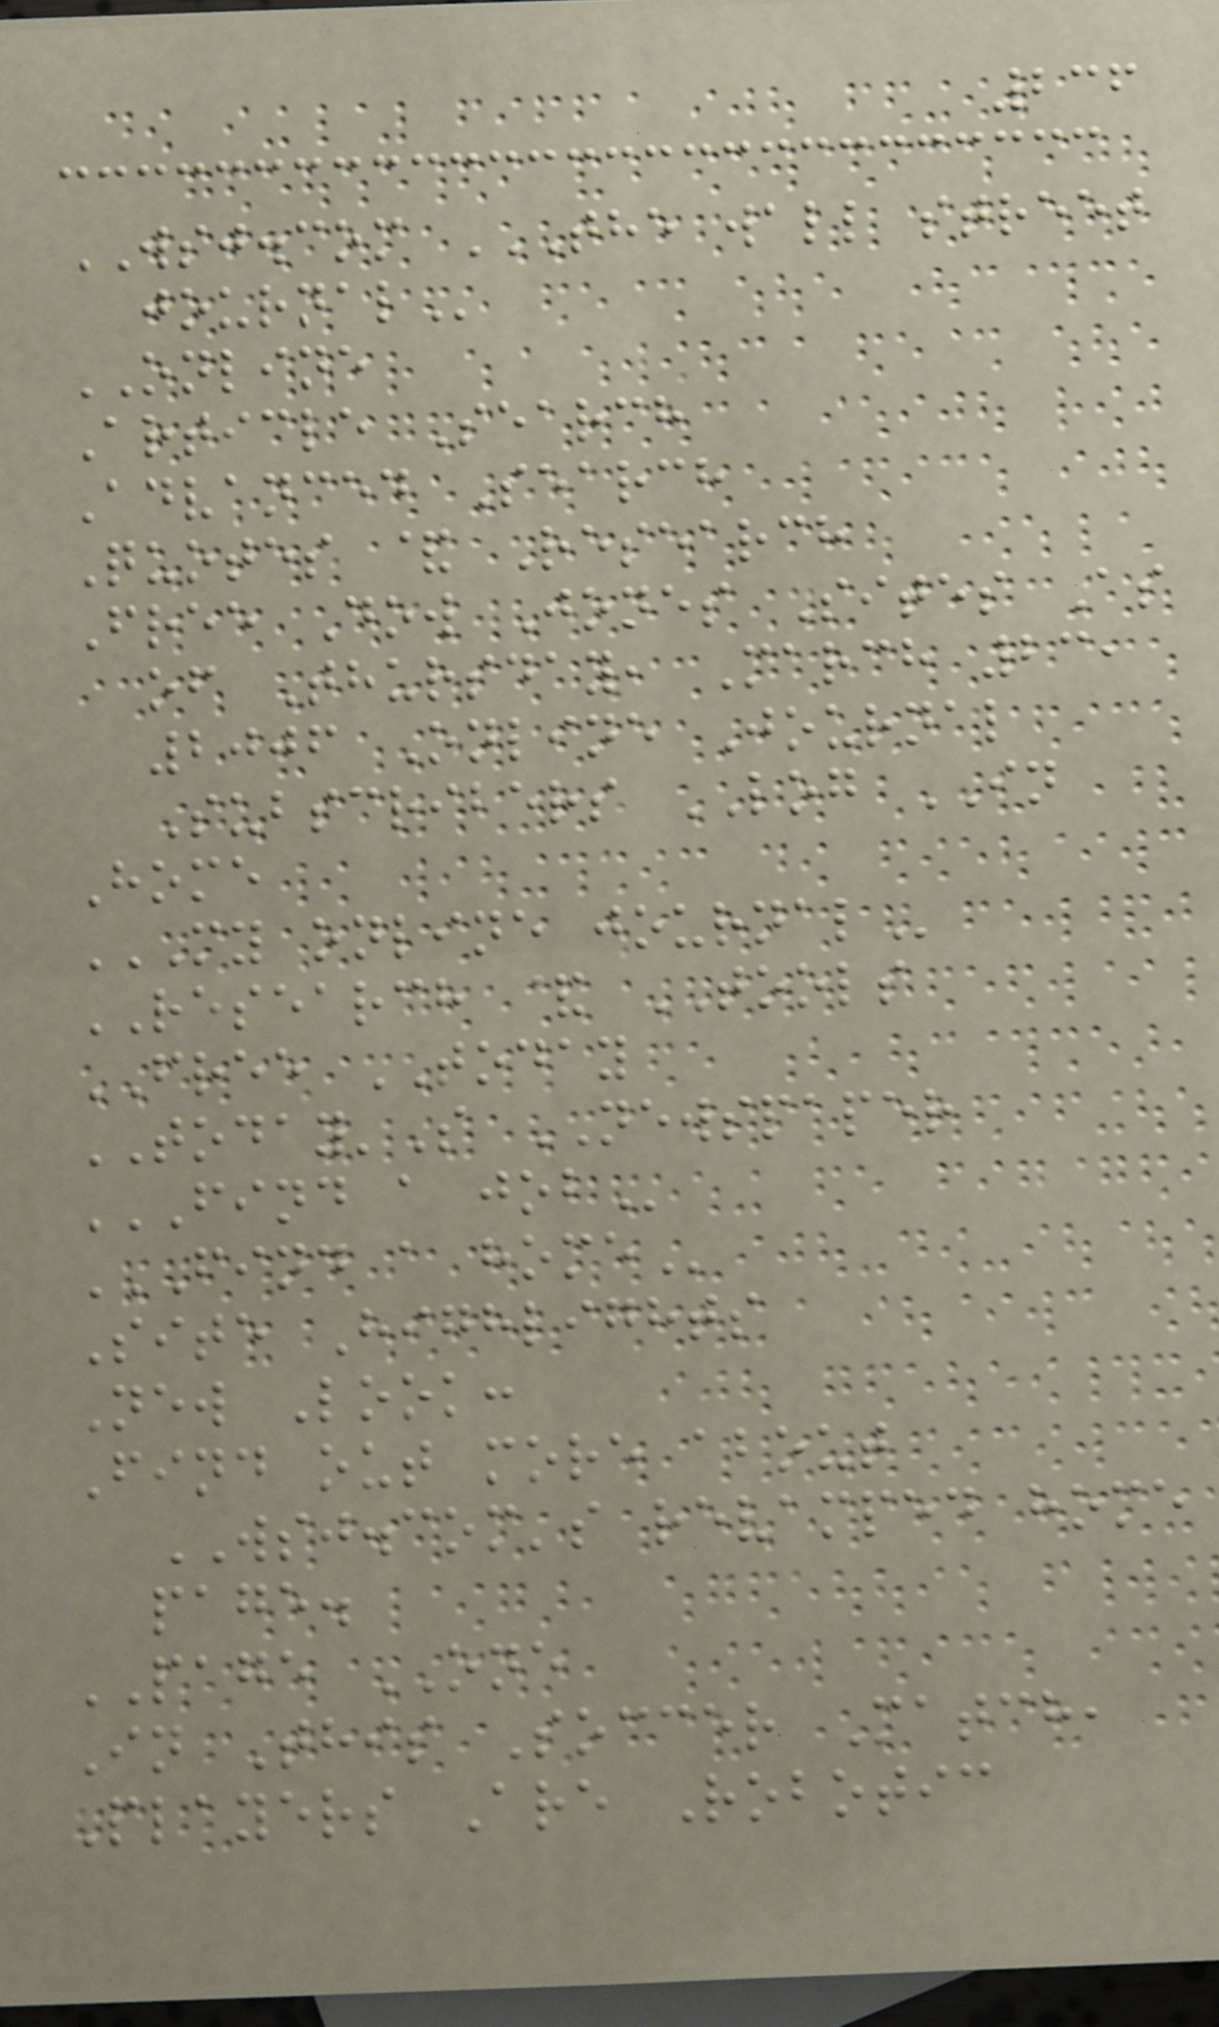236
WSJ.com THE WALL STREET
JOURNAL
ONLINE
Article Search
Advanced Search
Quotes & Research
Free Dow Jones Sites As
of Thursday, March 23,
2006 Online Journal
Subscribers LOG IN
Home
MY ONLINE JOURNAL
RESEARCH & TOOLS
FREE TODAY
TODAY'S NEWSPAPER
FIND A JOB
FIND A HOME
Site Highlights
New Look:
Find out more about
WSJ.com's revamped home
page.
PAGE ONE
In This Soccer Match,
Players Are Robotic
